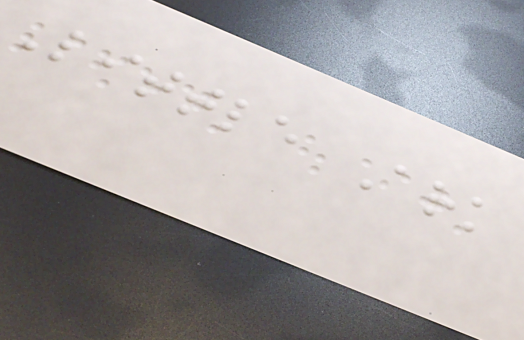Little Ark
